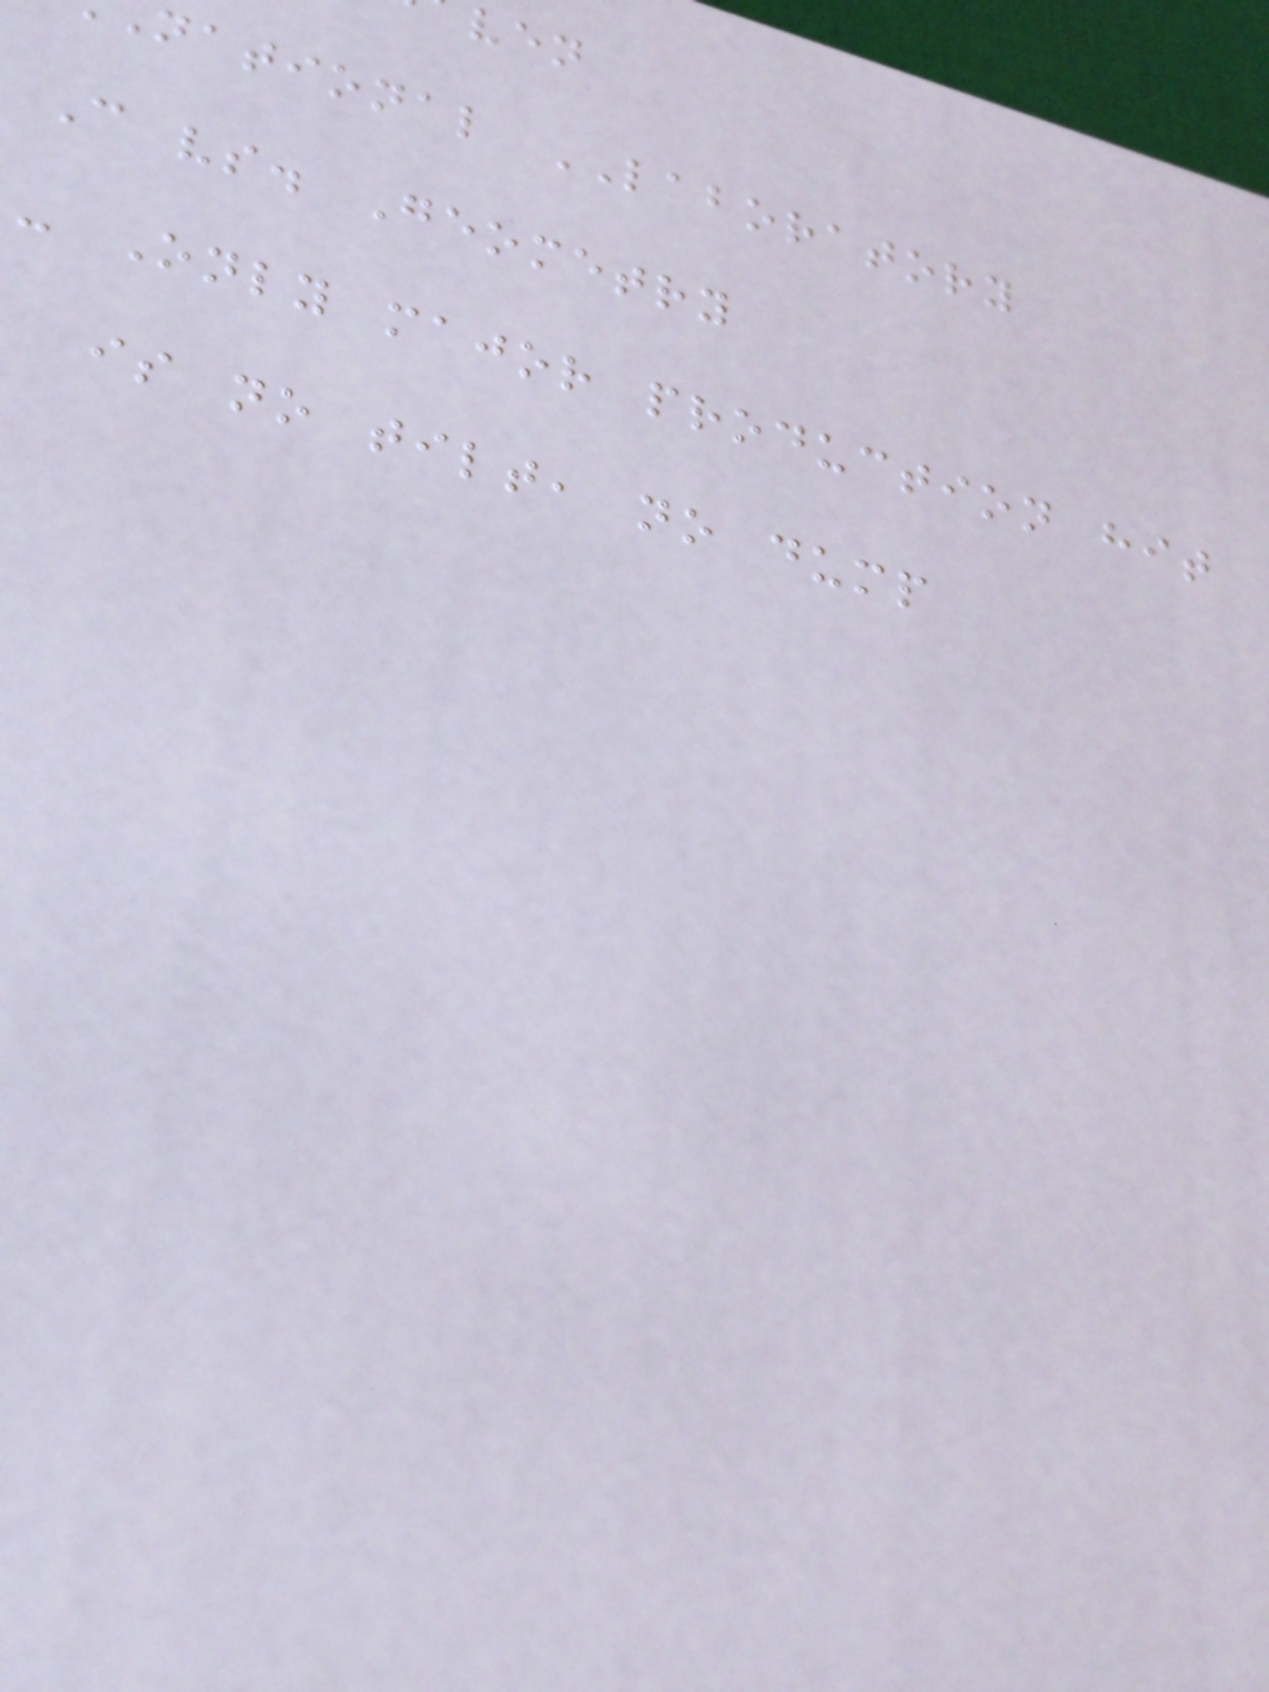national LABORATORY
C vs. Geometry
- Only major production hit
is no tilt, no dump
